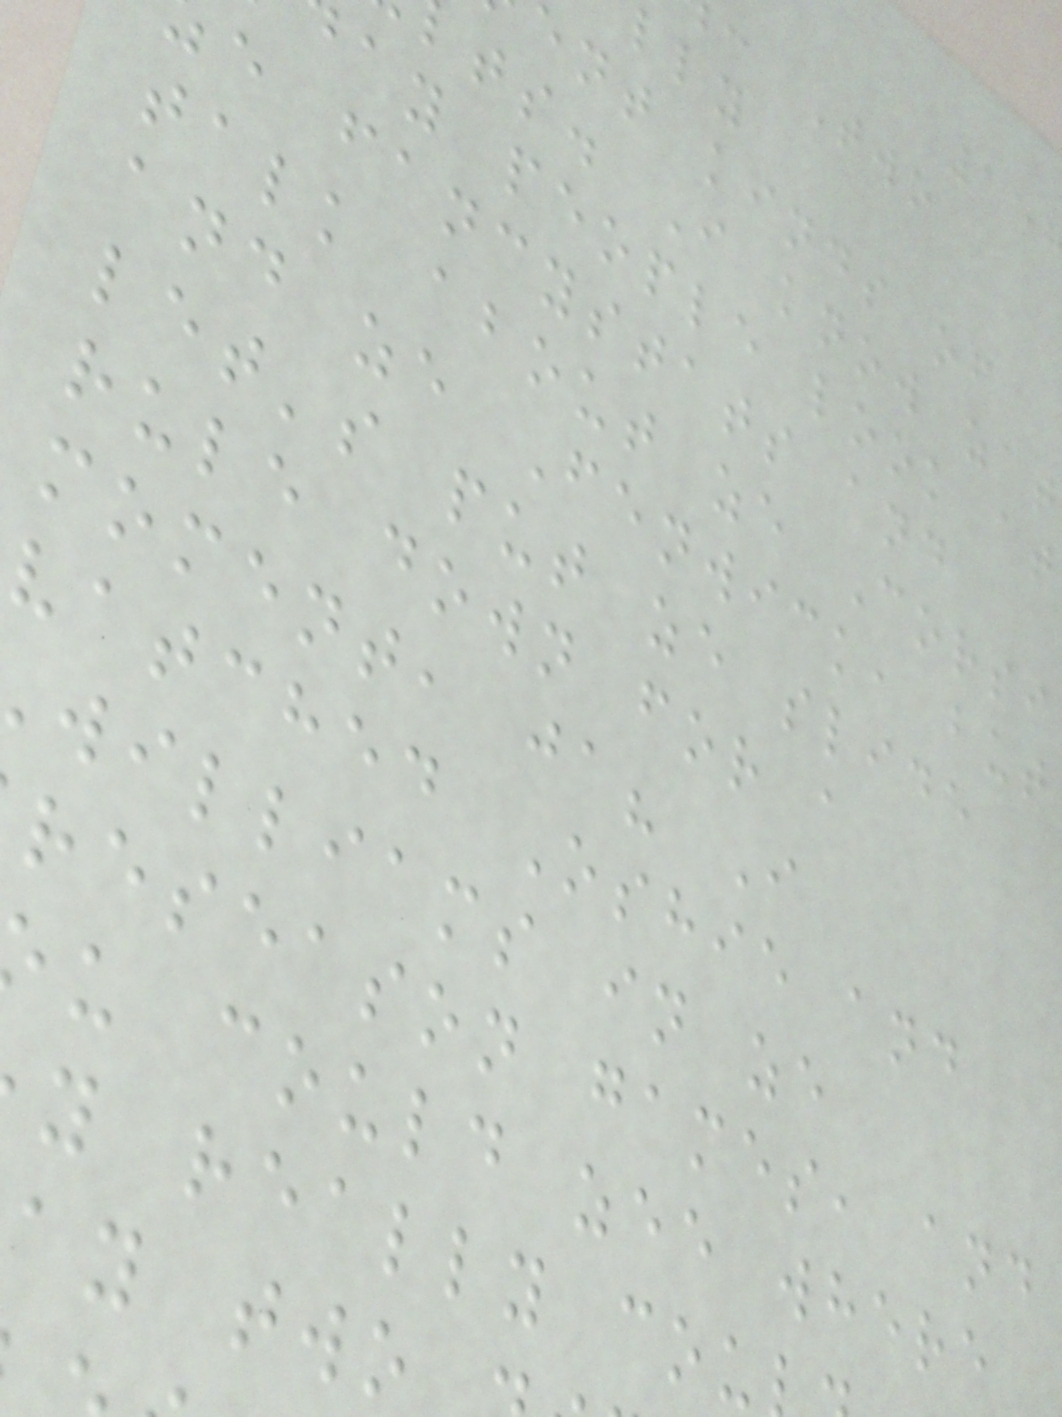: Two
ent kinds of
ts. I know zat
ay people look at
e fancystats and
talk about ze Corsi
and ze Fenwick, but
let's put ze slide
rule down for a
moment, ja? I
vatched Oshie and
williams in ze
reseason games, and
u could zee where
y really cou
ay two
